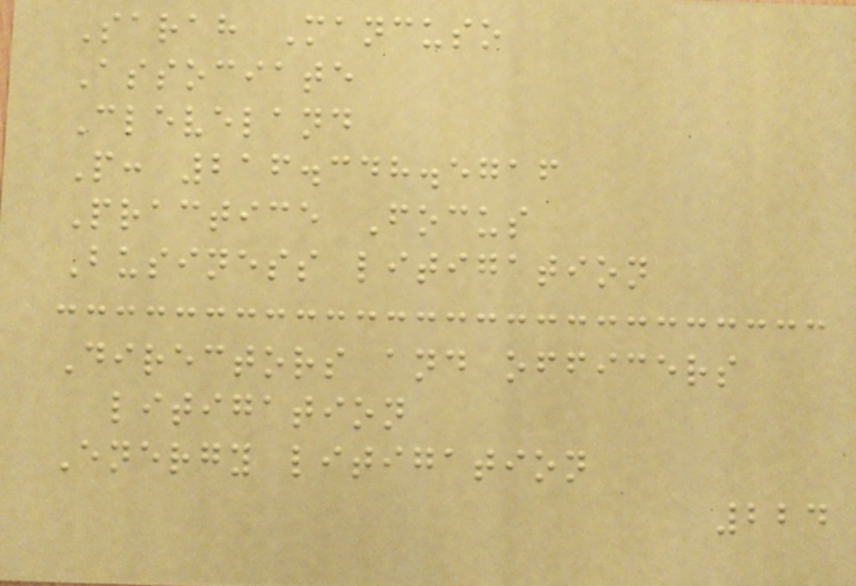Sarah Mancuso
Associate
Cleveland
P: 216.348.5716
Practice Focus
Business litigation
Directors and officers
litigation
Energy litigation
224
